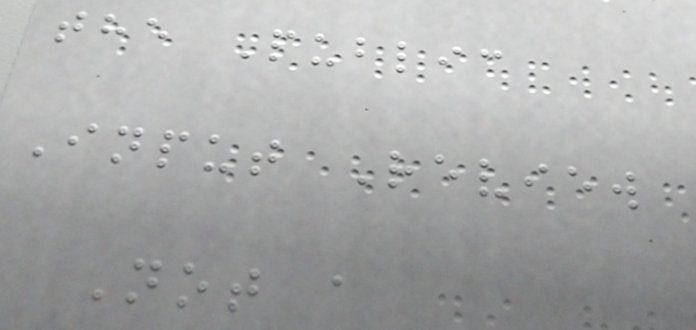the Public
Input Review
Not a
